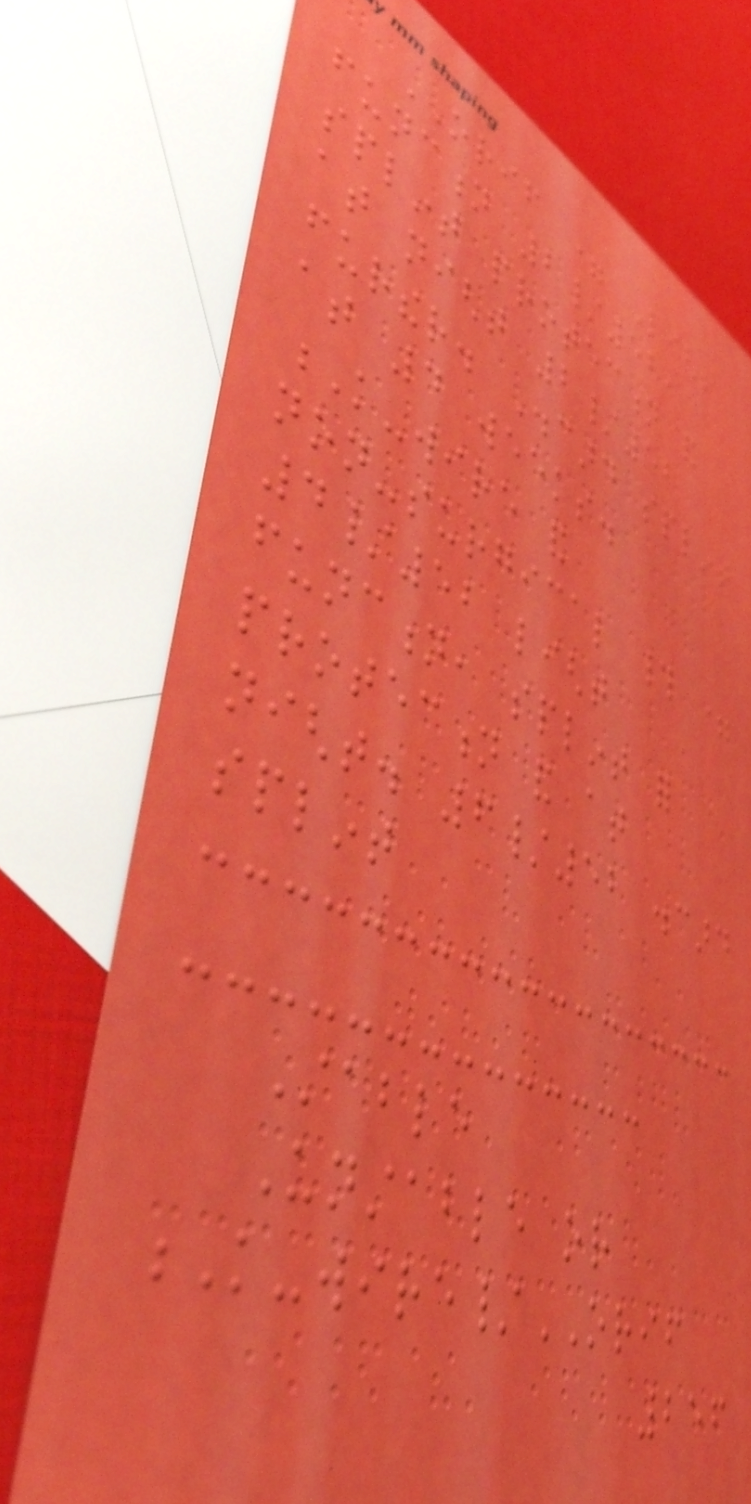ORIF = Light
function 2/52,
splint protection and
at night 2/52
further. Discard splint
at 4 weeks.
K-wire and
non-surgical # =
4/52 light
function, splint for
protection and at
night. 6/52 discard
splint
Stable
Unstable or
K-wire/ORIF
256
